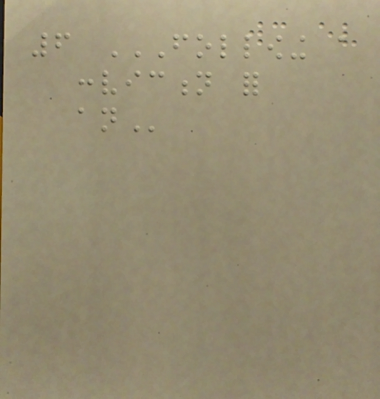6 FOLLOWING A
CONVICTION FOR
AN
